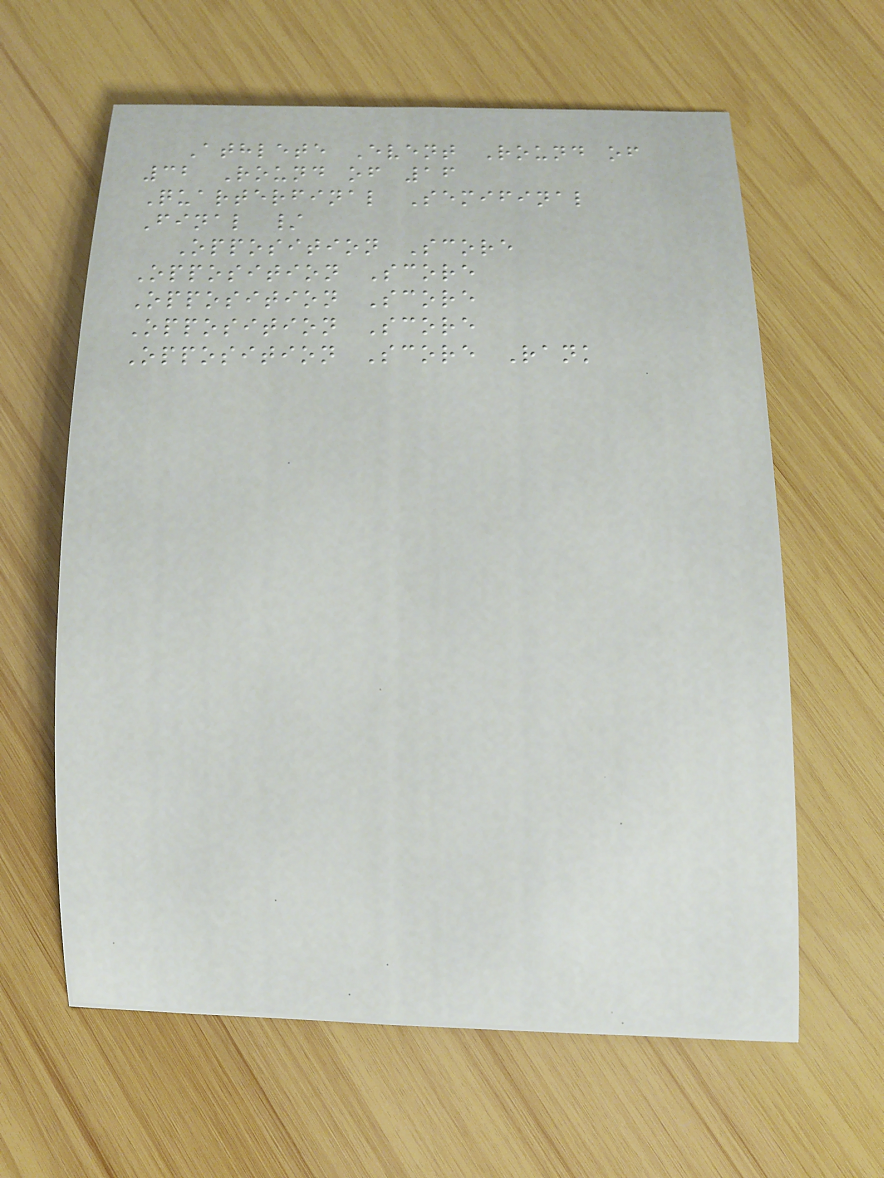Athlete Event Round of
32 Round of 16
Quarterfinal Semifinal
Final /
Opposition Score
Opposition Score
Opposition Score
Opposition Score
Opposition Score Rank
